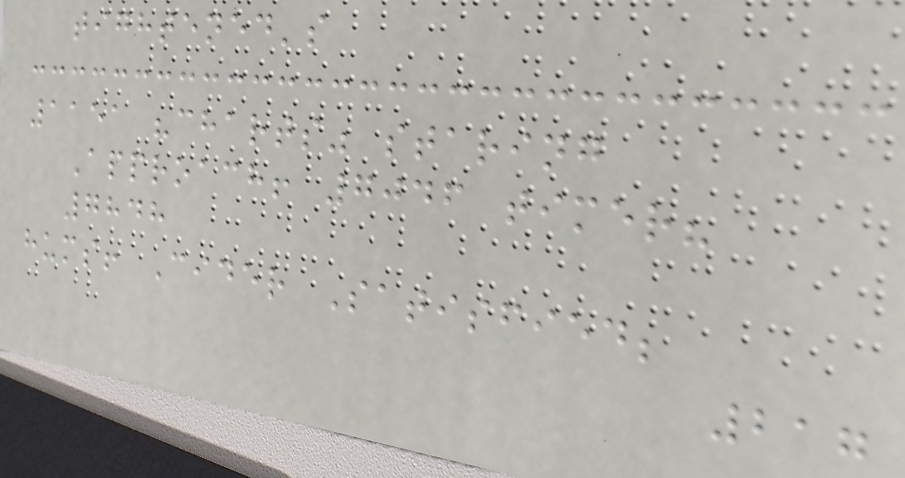tightened's
1151 "charts" staring
Approach! 7046 timer?
7848
hums! Cider Satisfied;
217
